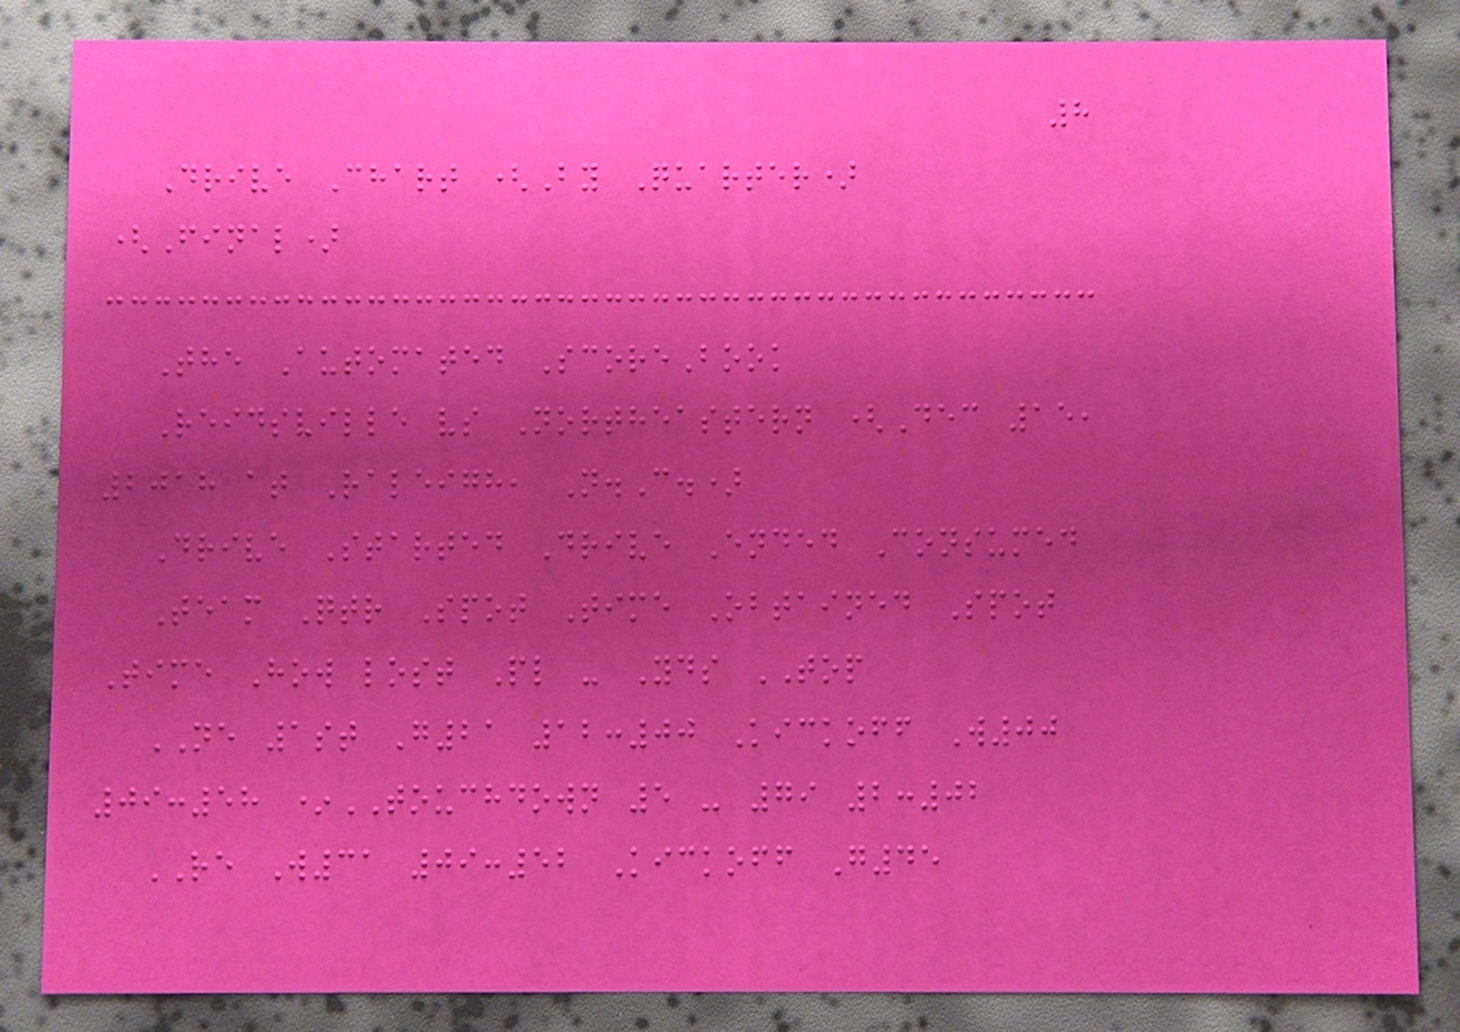8
Drive Chart (By Quarter)
(Final)
The Automated ScoreBook
Reidsville vs Northeastern (Dec 15,
2018 at Raleigh, N.C.)
Drive Started Drive Ended Consumed
Team Qtr Spot Time Obtained Spot
Time How lost Pl - Yds TOP
NE 1st G21 12:00 Kickoff W00
09:58 *TOUCHDOWN 5 - 79 2:02
RE W31 09:52 Kickoff G45
